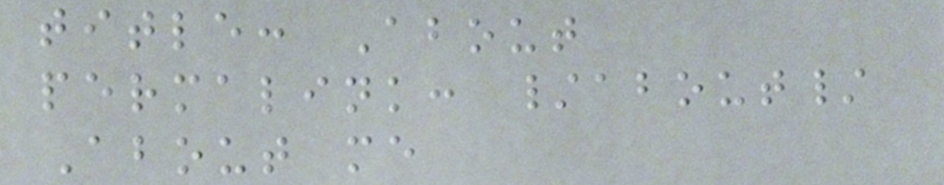title: About
permalink: /about/
About me
